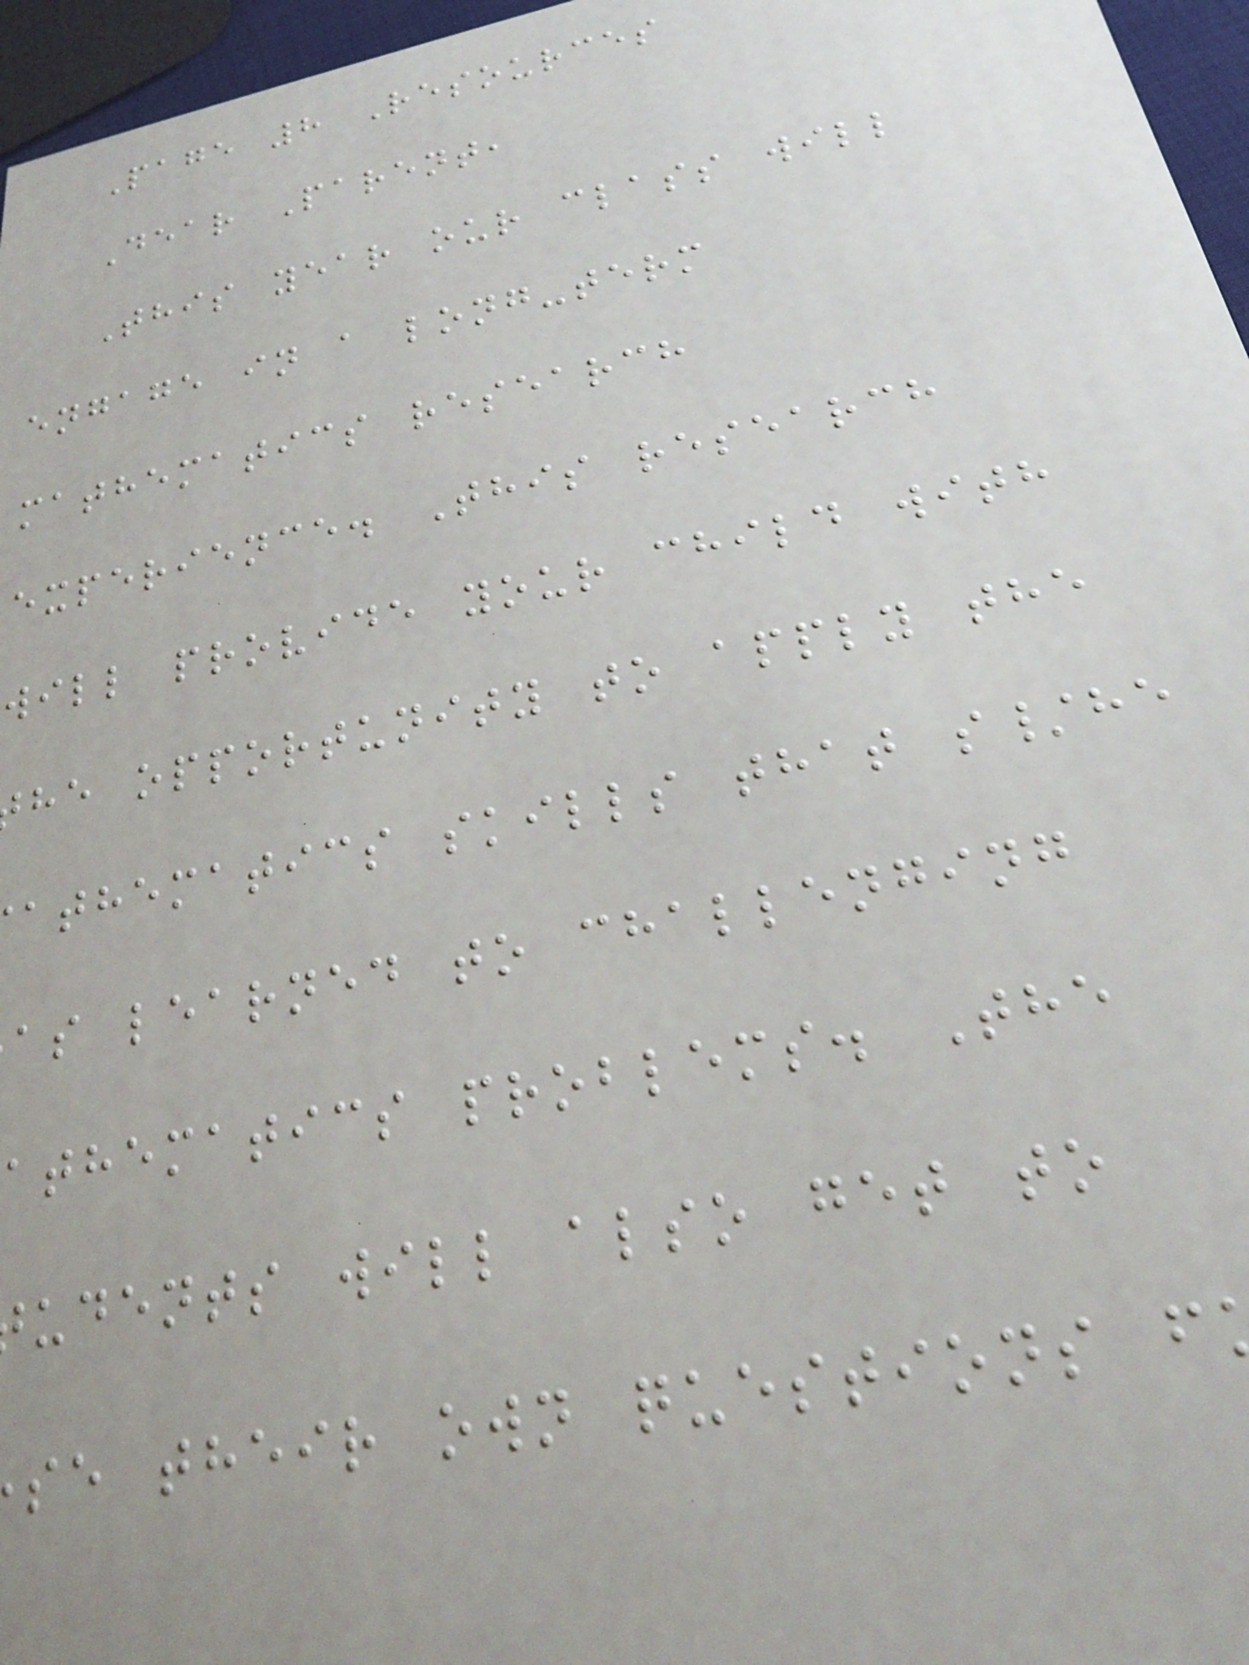Page 8 Resources
Dear Parent,
This year our class will
engage in a long-term
mathematics research
experience. This research
will provide your child with
he opportunity to apply the
athematics skills that s/he
as learned to challenging
athematics problems. The
udents will also get to
se their own questions f
